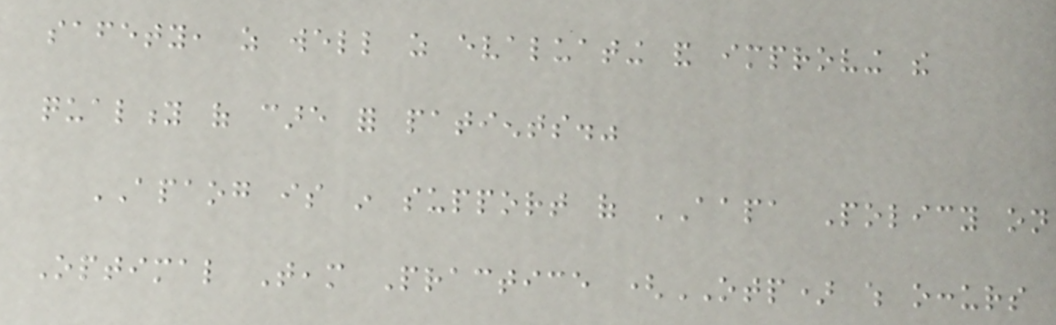safety, as well as evaluating and improving the
quality of care for patients."
APAOG is in support of AAPA Policy on
Optimal Team Practice (OTP) which occurs
